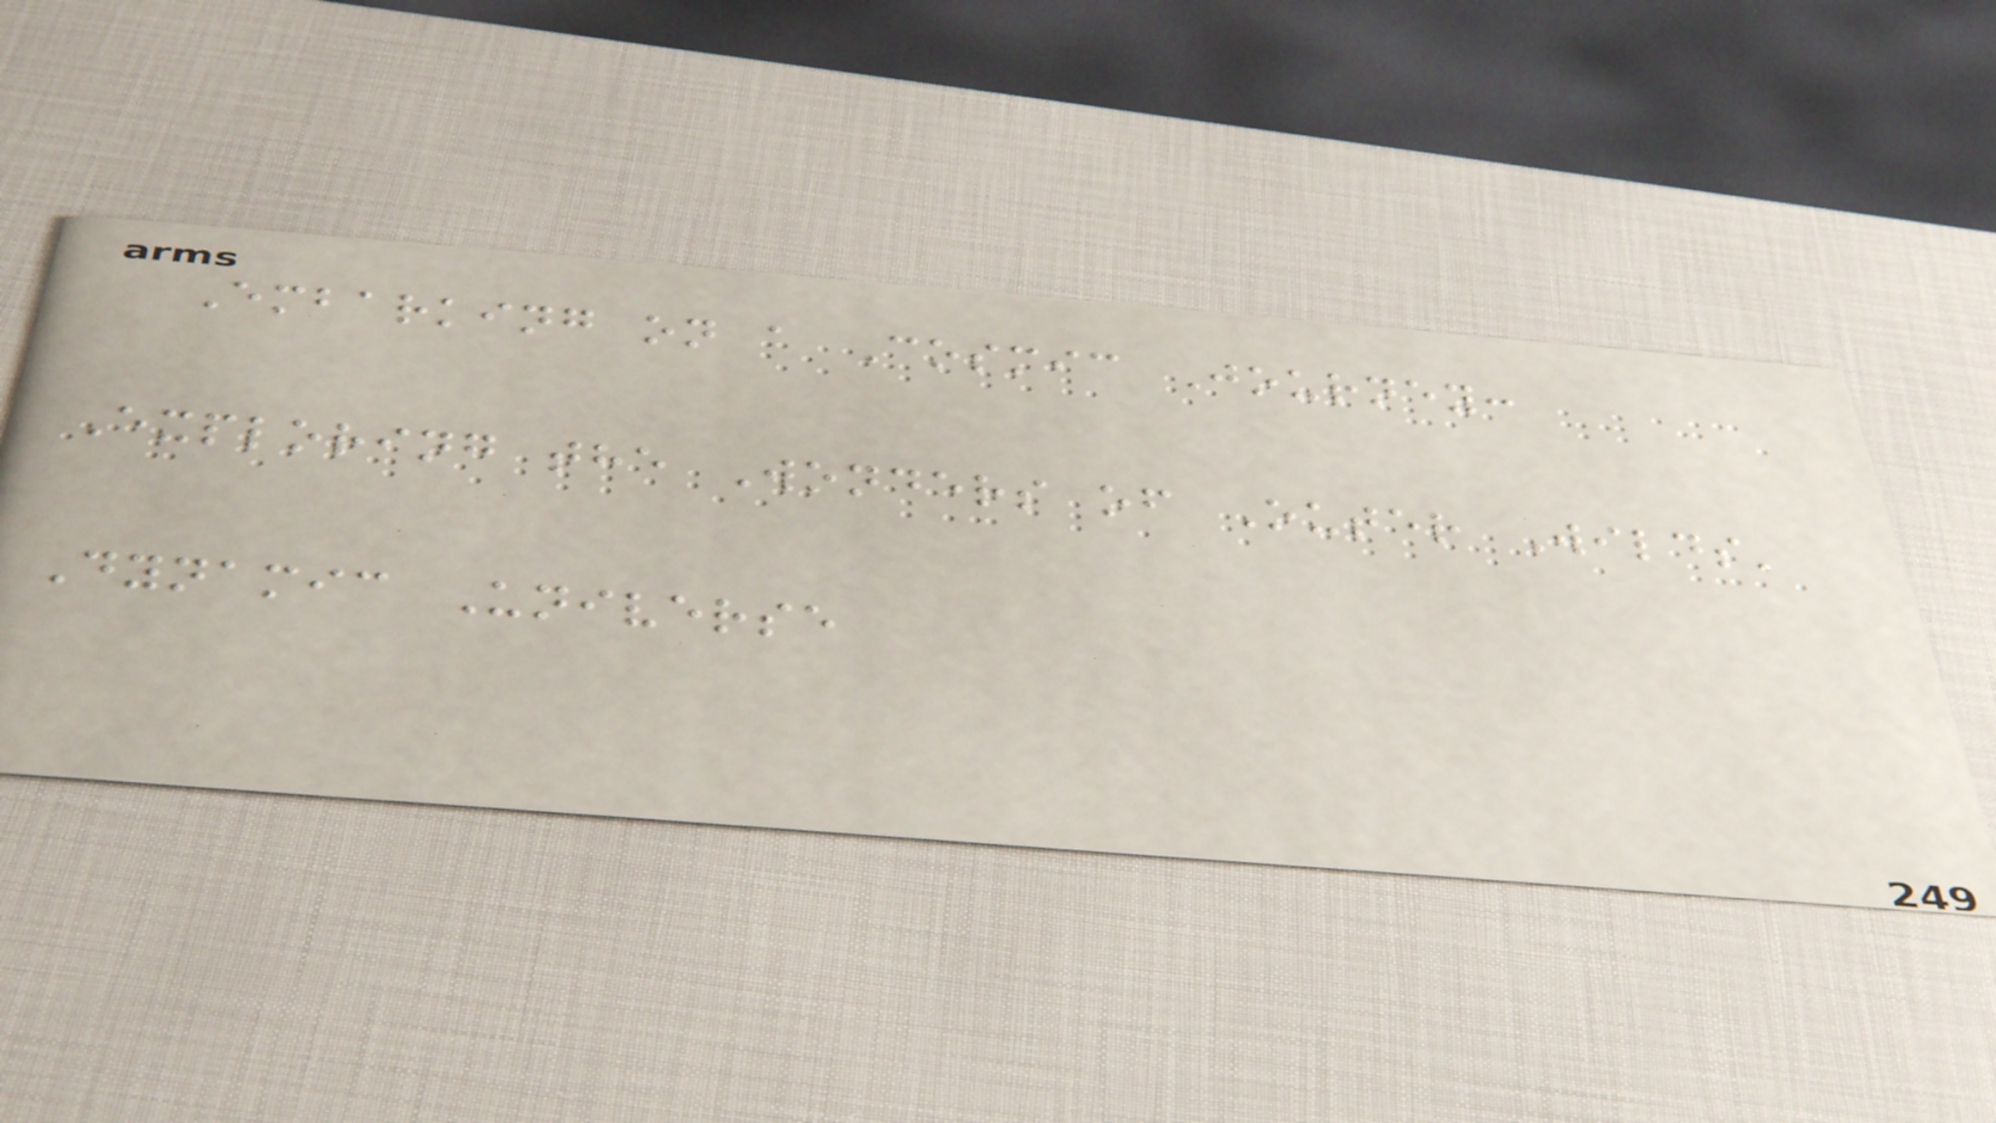Embarking on a Cosmic Journey:
Exploring the Wonders of Outer Wilds'
Dynamic Universe
